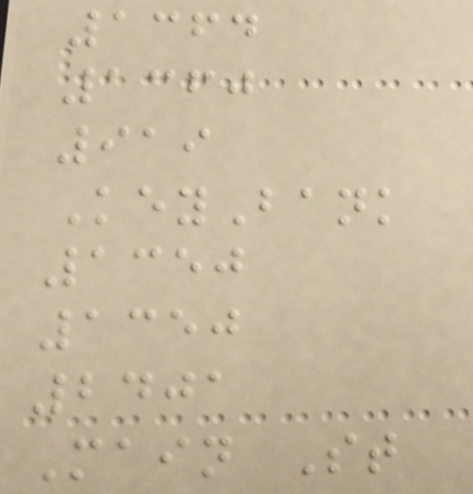1364
1360
919
KeyBank
1350
1350
2401
Main St
